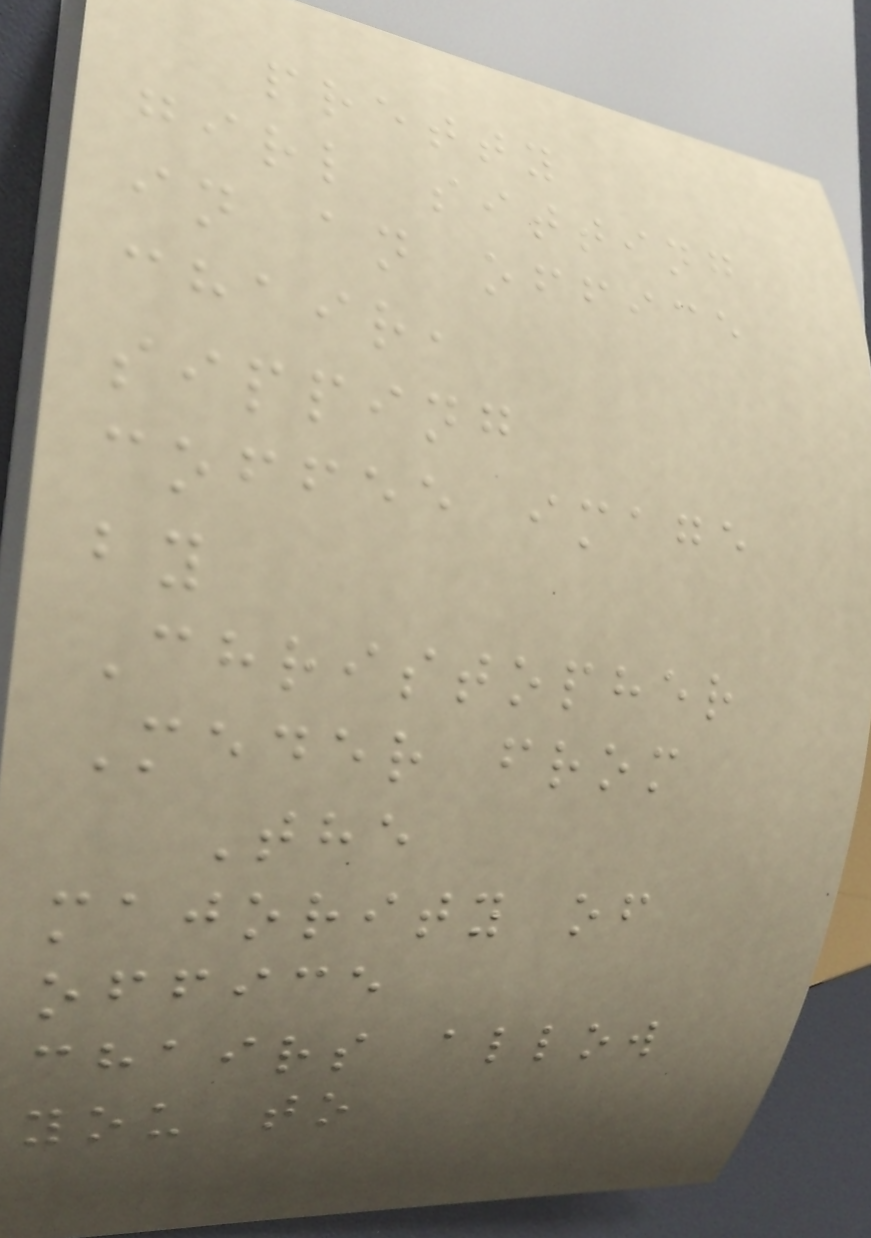pretty
girl sitting
in an office
chair,
sipping
coffee image
by
Christopher
Meder from
The
majority of
office
chairs allow
you to
